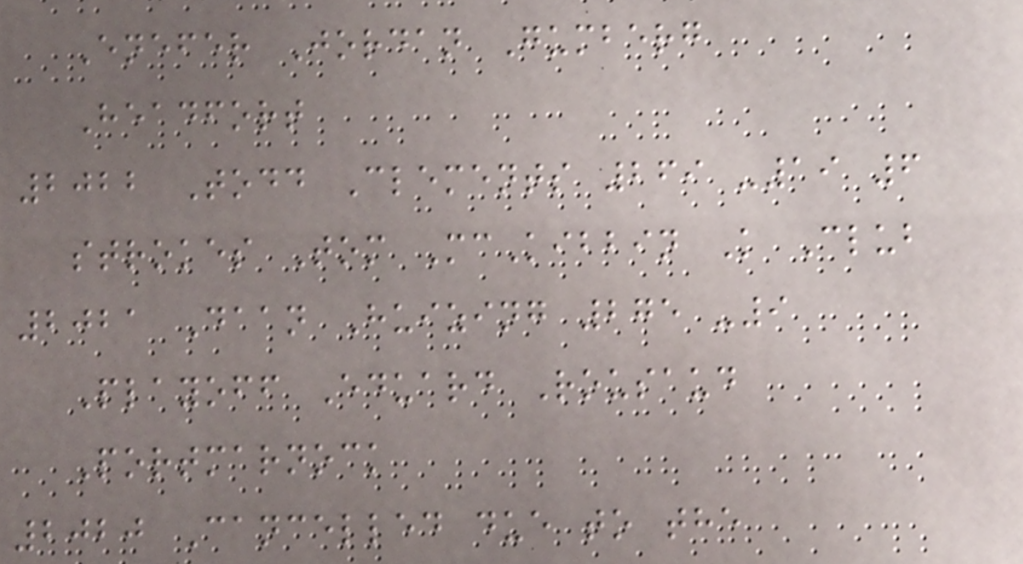Enefer Jordan Gumberg
Headfort
2022 Todd Clements 269 -19 6
strokes Tom McKibbin K Club
2021 Daan Huizing 275 -9
Playoff Eduard Rousaud
Portmarnock
2020 Cancelled due to the
